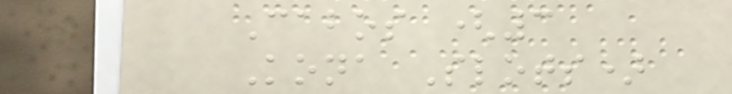Cabos (3
Kona Slots)
